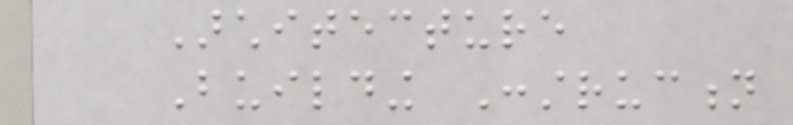Architecture
Building Construction
